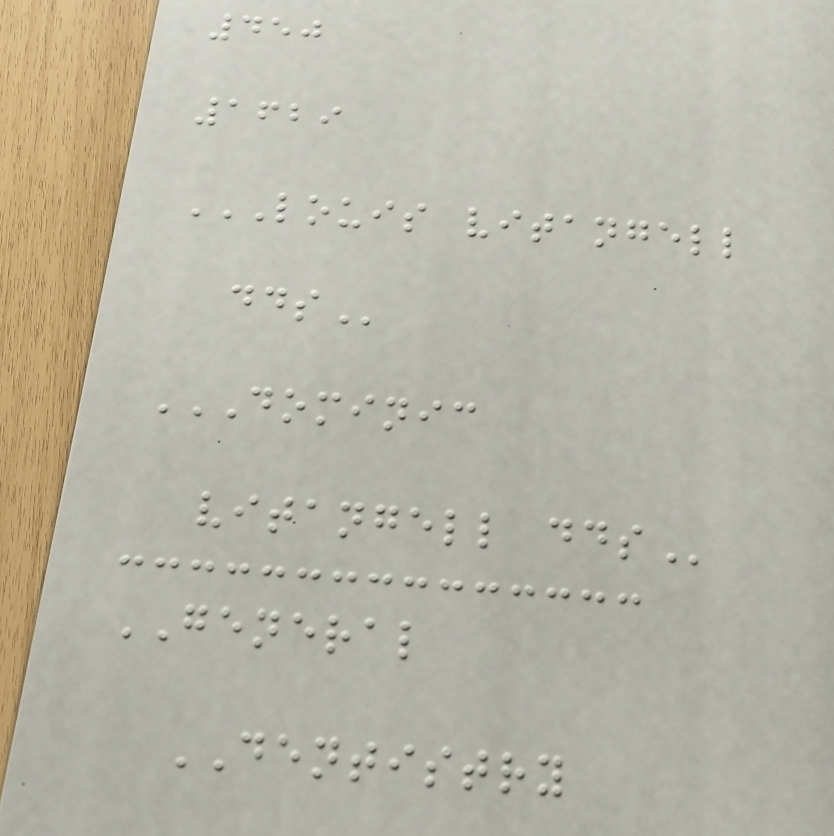450
1629
LOUIS VITANGELL
DDS
DOMINIC
VITANGELL DDS
GENERAL
DENTISTRY
